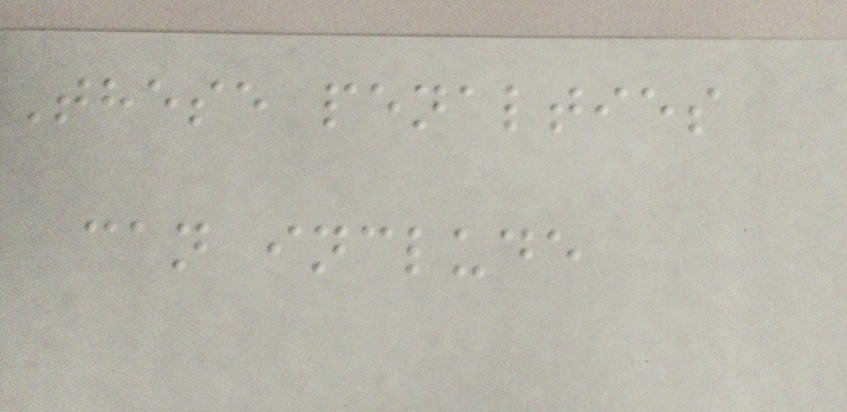These penalties
can include
